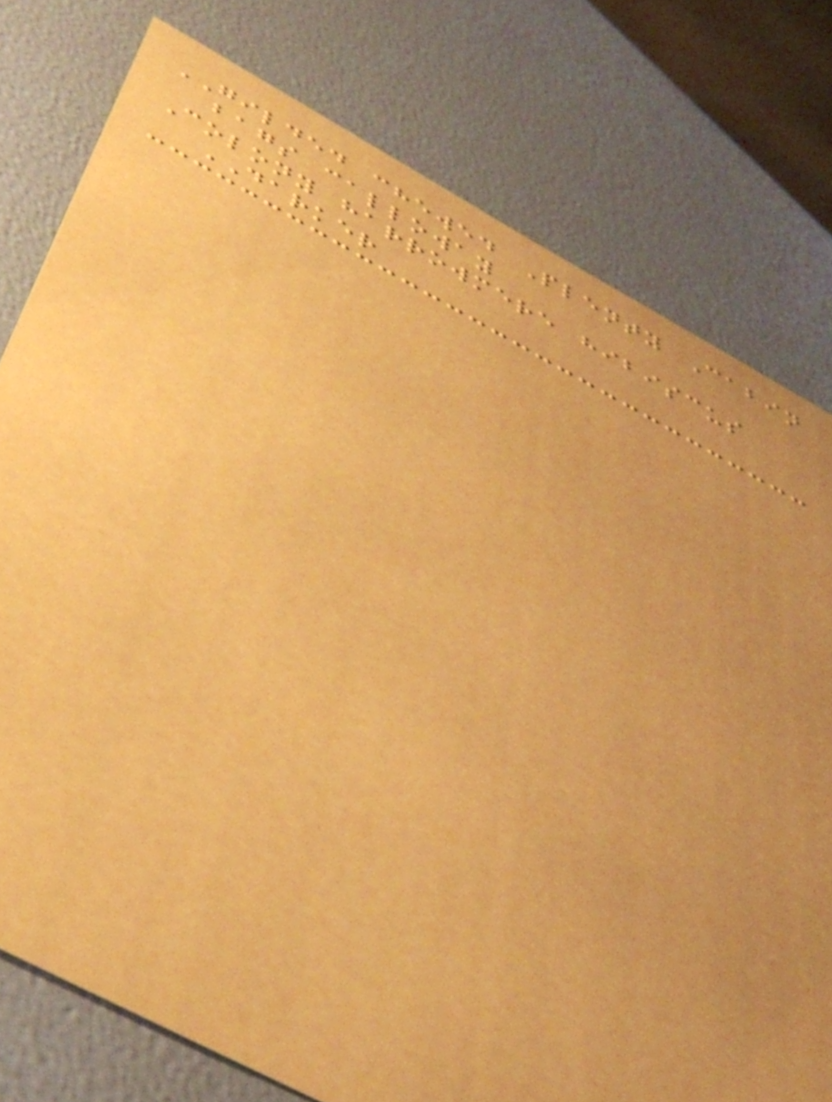GILDED chewed Plenty Cabin
bags calloway
Colony harrowmere hibiscus
DARKER
